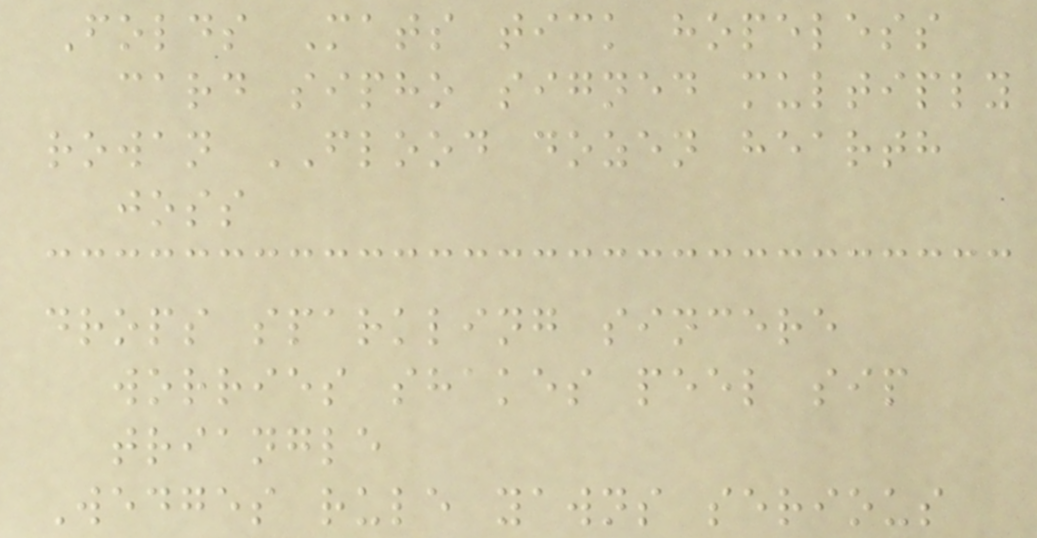Folds Mats tick hopeless
card sipho signed multiply
rowan FLOOD dozen hearth
joss
drops sparkling sincere
worries shakes peel sip
triangle
Wedges rule yawns serious
